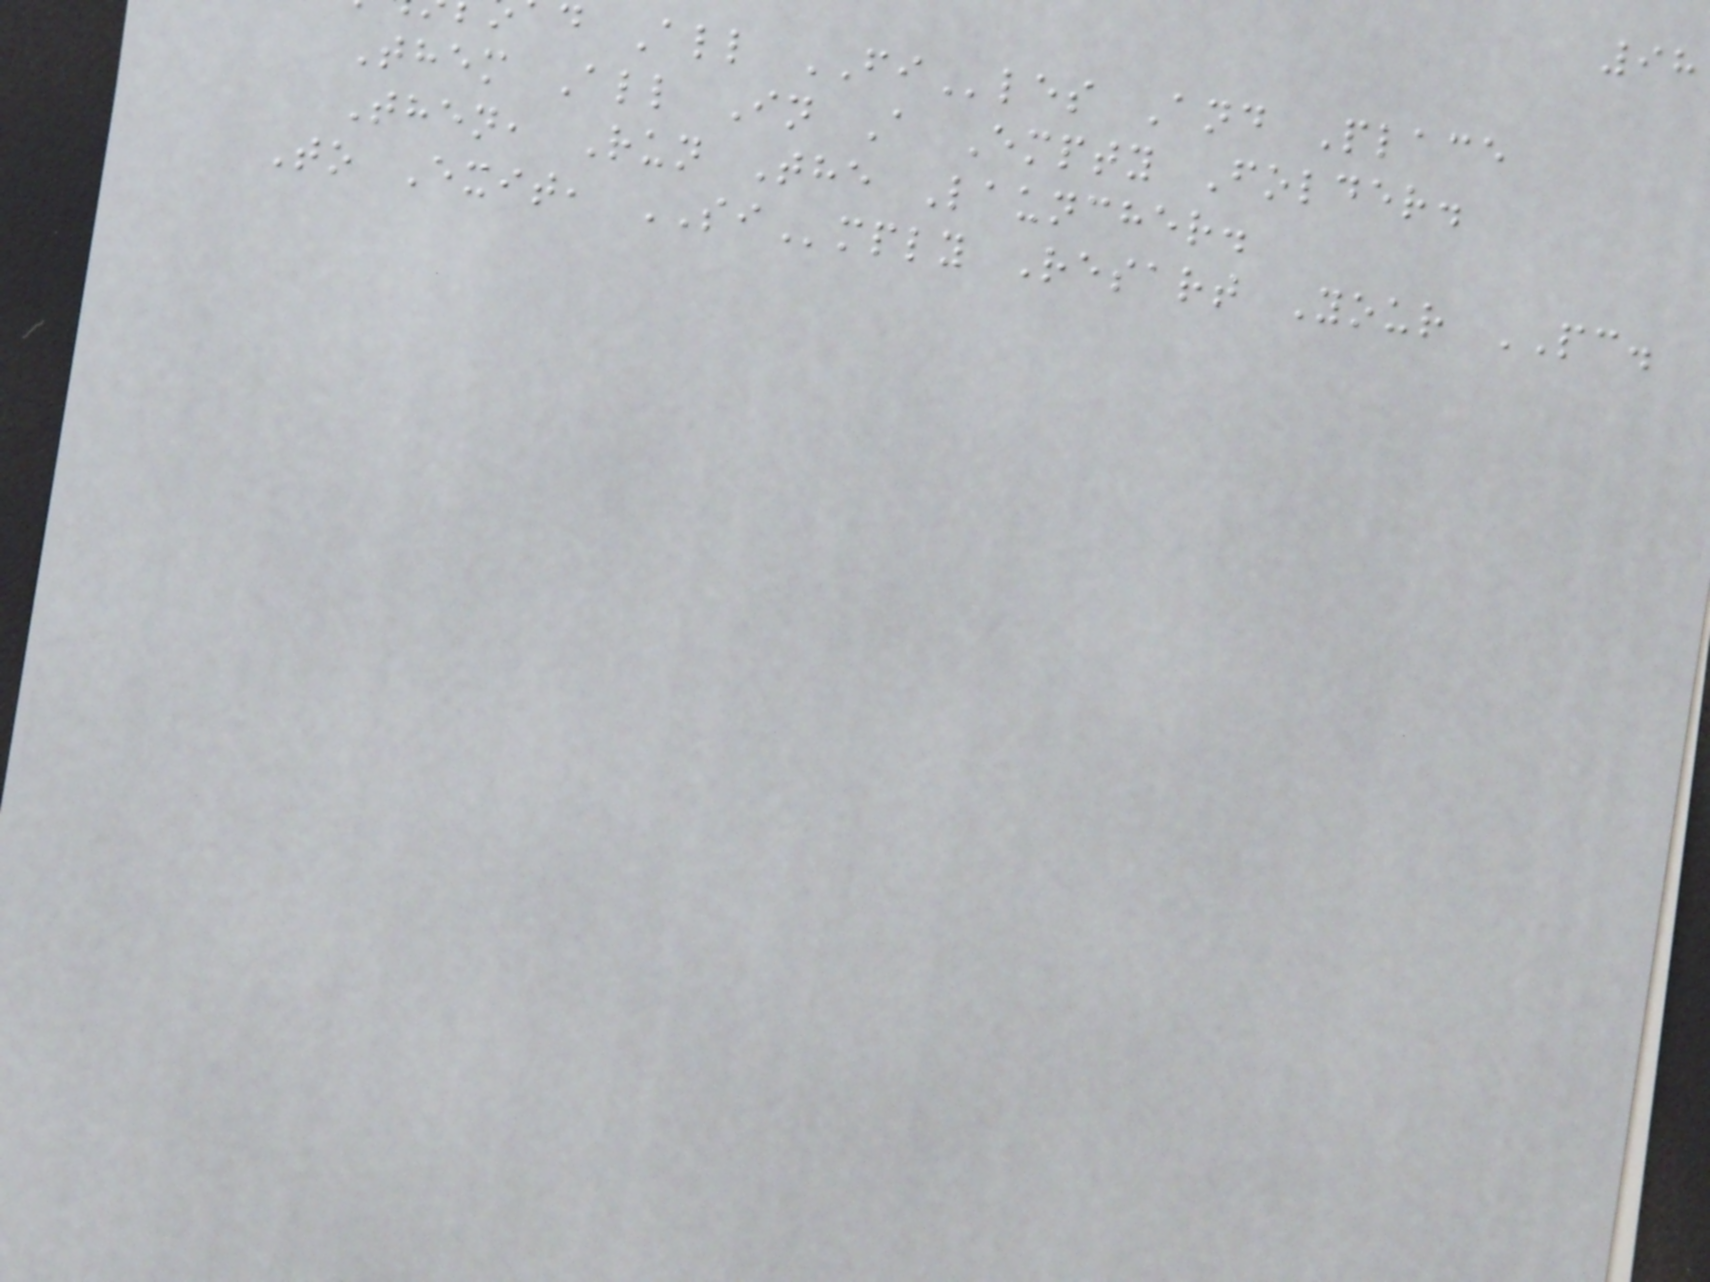98
d All FIles And Place
Them All In A Empty Folder.
Then, Run The Launcher.
To Exit, SImply Resart Your PC.
